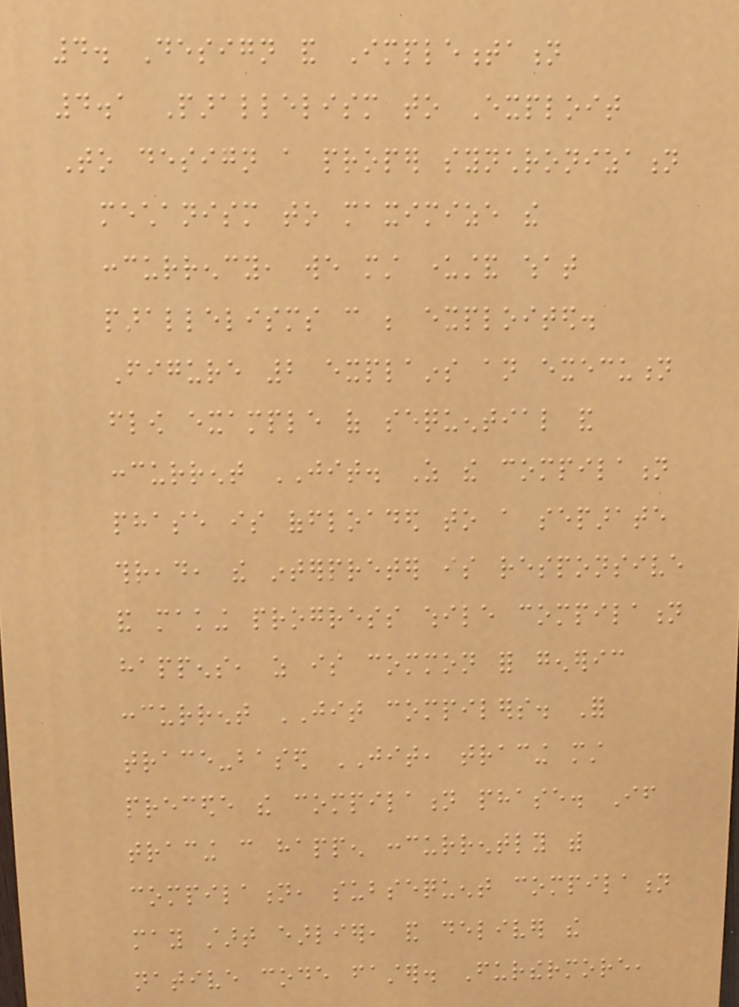4. Design and Implementation
4.1 Parallelism to Exploit
To design a proper synchronization
mechanism to maximize the
concurrency, we must understand what
parallelisms can be exploited.
Figure 2 explains an execution
flow example of sequential and
concurrent JIT. As the compilation
phase is offloaded to a separate
thread, the interpreter is responsive
and making progress while compilation
happens, as is common for generic
concurrent JIT compilers. For
trace-based JIT, tracing must
precede the compilation phase. If
tracing can happen concurrently with
compilation, subsequent compilation
may start earlier, and deliver the
native code faster. Furthermore,
